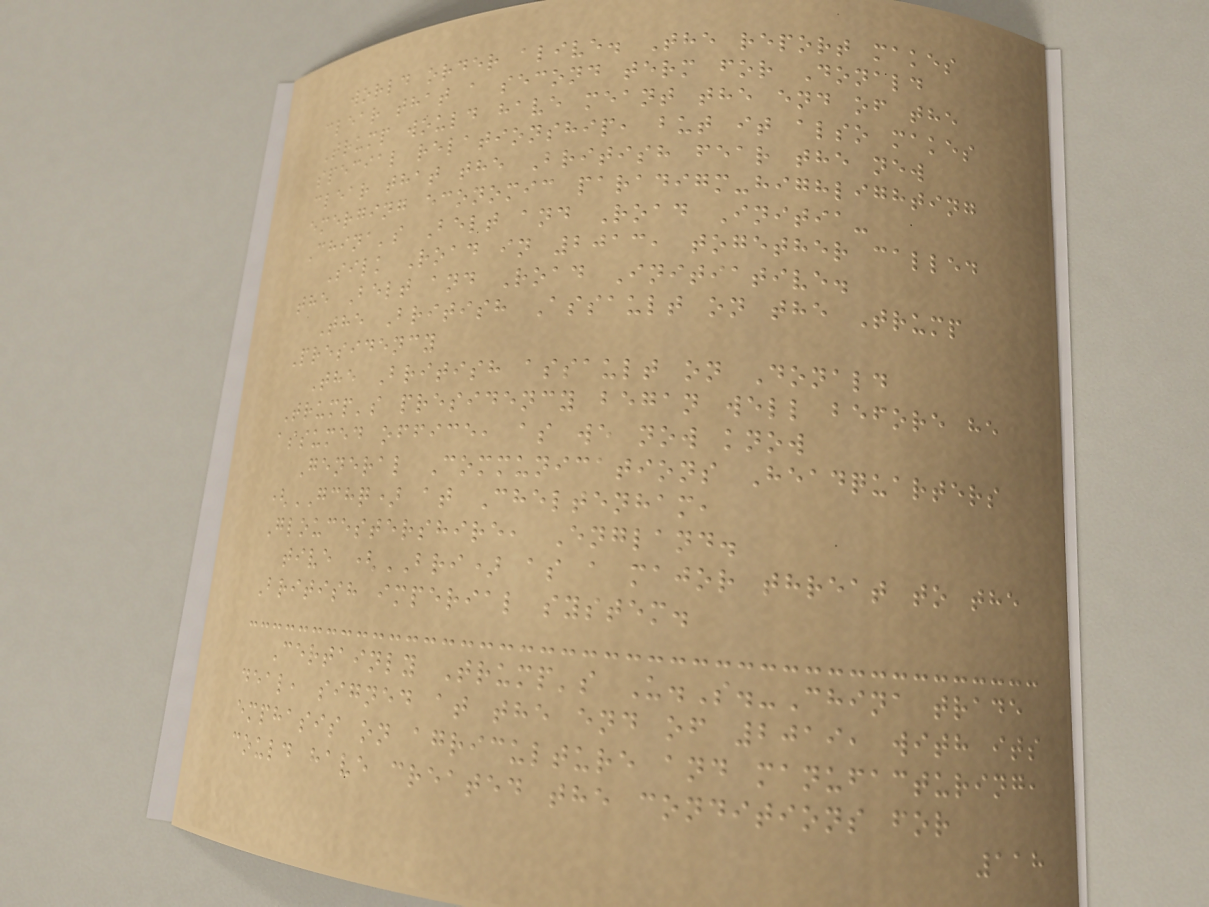world order alive. The report makes
clear that a second term for Donald
Trump would have meant the end of the
special relationship, but it also makes
clear that the British fear the new
emerging economic paradigm-highlighting
China's Belt and Road Initia-
Silk Road in 2013, together called
the Belt and Road Initiative.
The British Assault on the Trump
Presidency
The British assault on Donald
Trump's presidency began well before he
assumed office, as we now know
General Communications Headquarters
(GCHQ) at Cheltenham,
Gloucestershire, England.
tive (BRI) as a major threat to the
British imperial system.
Certainly Trump's U.S.-China trade
deal, signed at the end of 2019, with its
emphasis on agriculture and manufacturing,
could have created the conditions for
118
